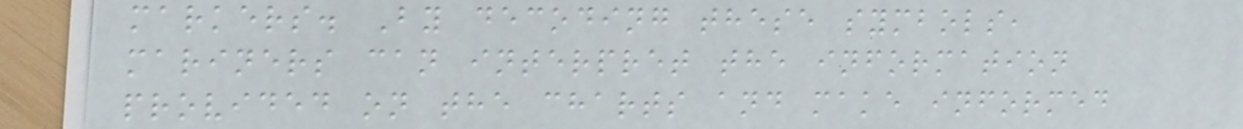markers. By decoding these symbols,
mariners can interpret the information
provided on the charts and make informed
